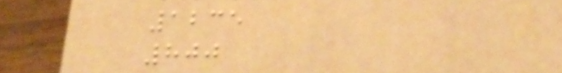1235
800
